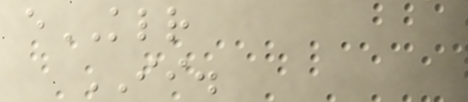eKLR
II.
